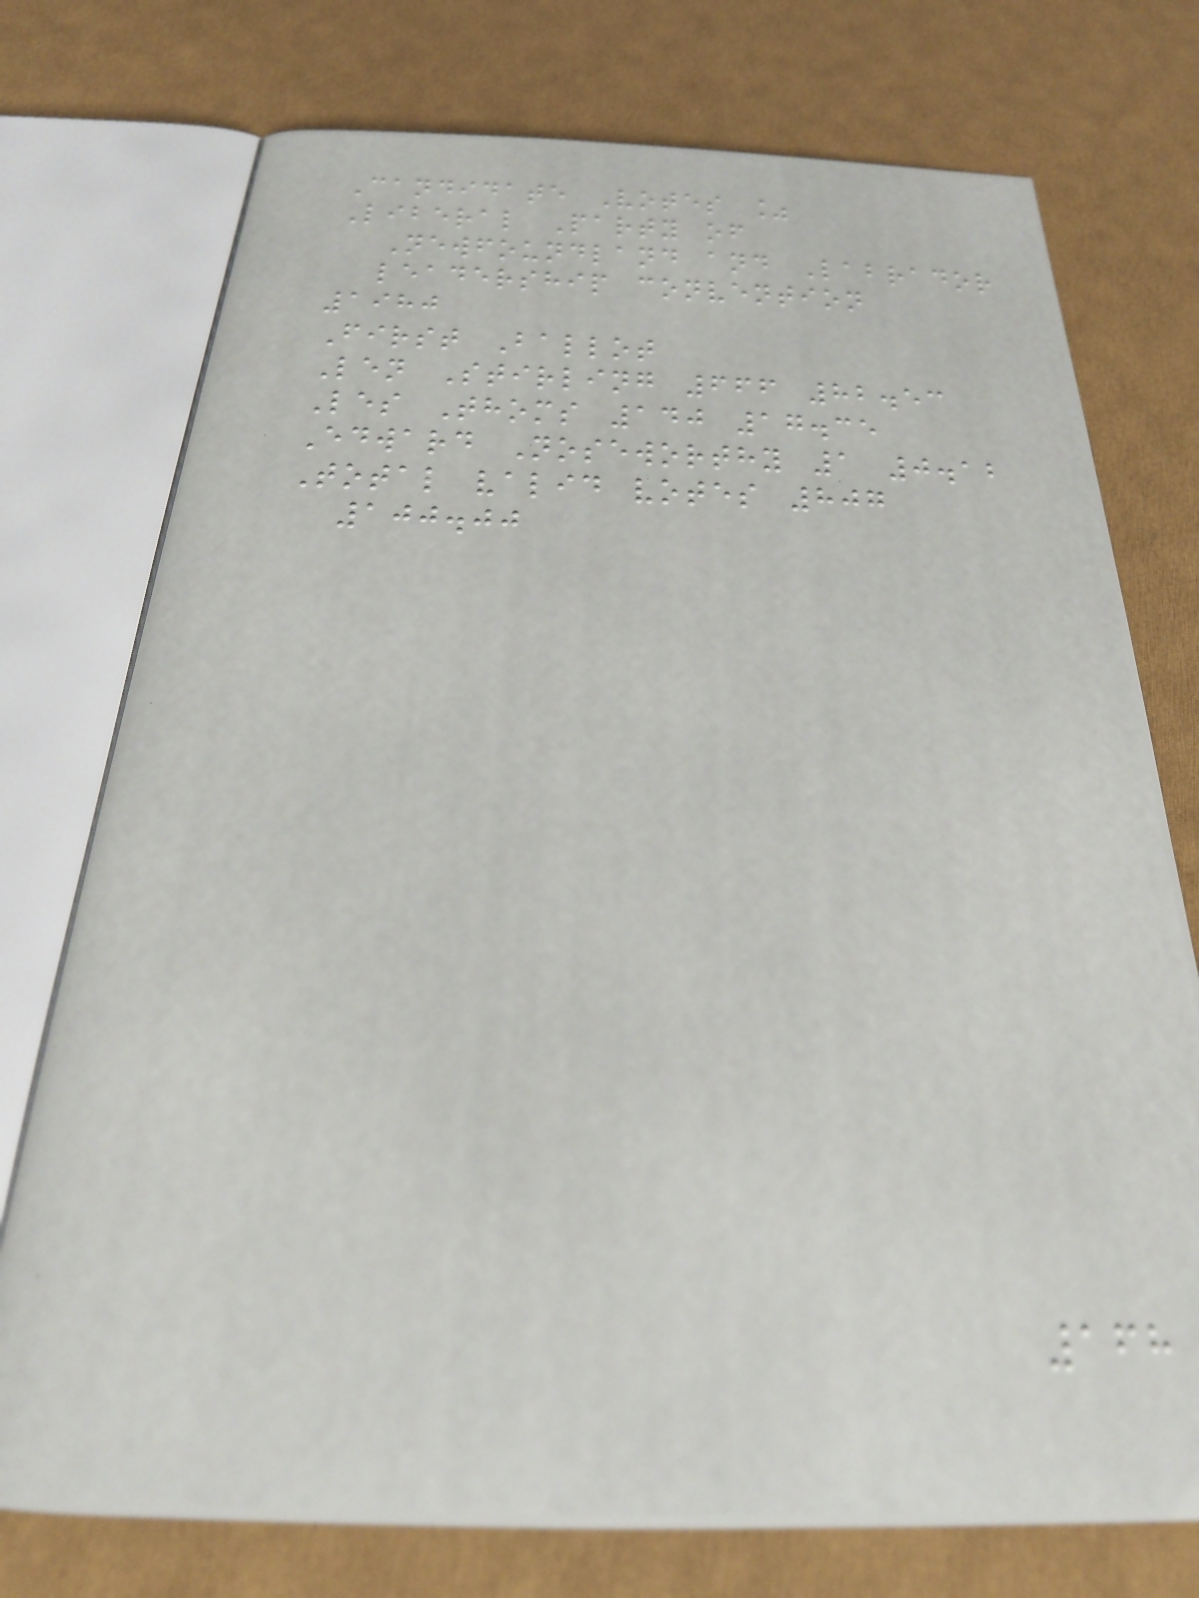Candidate Votes %
Liberal Party of
Newfoundland and Labrador
leadership convention
1980
First Ballot
Len Stirling 666 82.53
Les Thoms 140 17.35
Edward Noseworthy 1 0.12
Total valid votes 807
100.00
168
